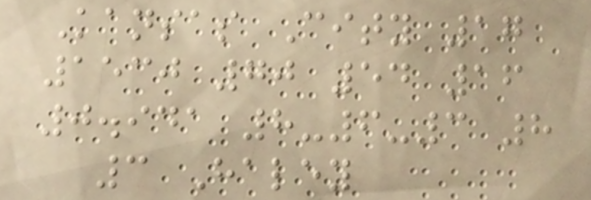Kansas City 17
1530 70 54 16
0.941 8-6-3 8
3 Haley
